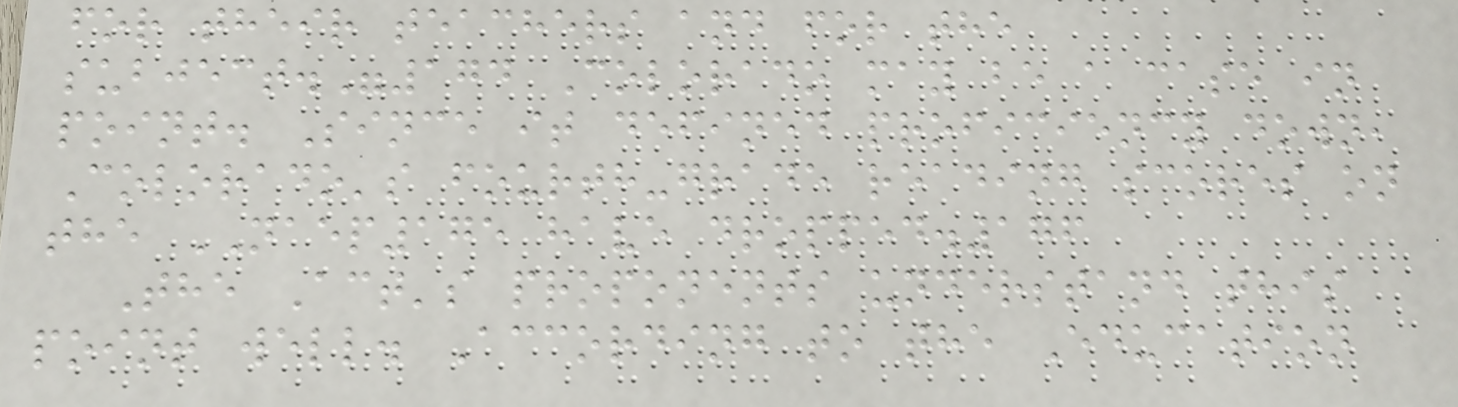for their teachers and for the
subject."174 Colorado may be a case in
point. Since it defined proficiency down,
Colorado's fourth-grade reading scores on
the NAEP175 have dropped.176
The Act's proponents understand this
point well. According to the Education
